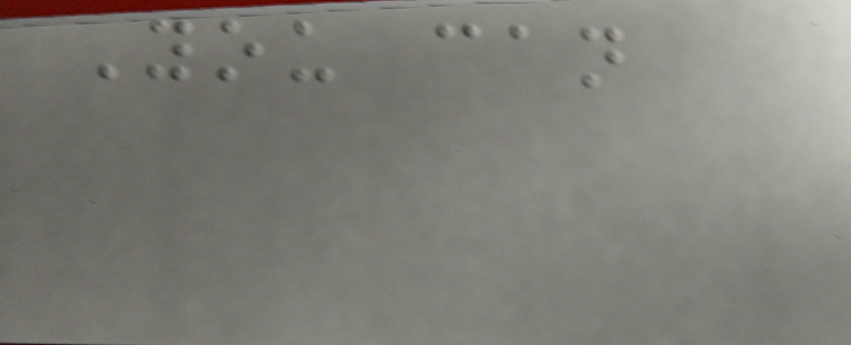You can
